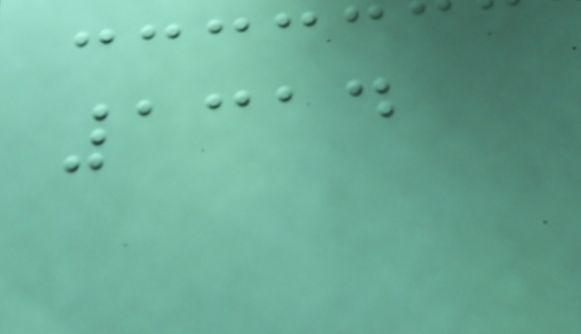1314
